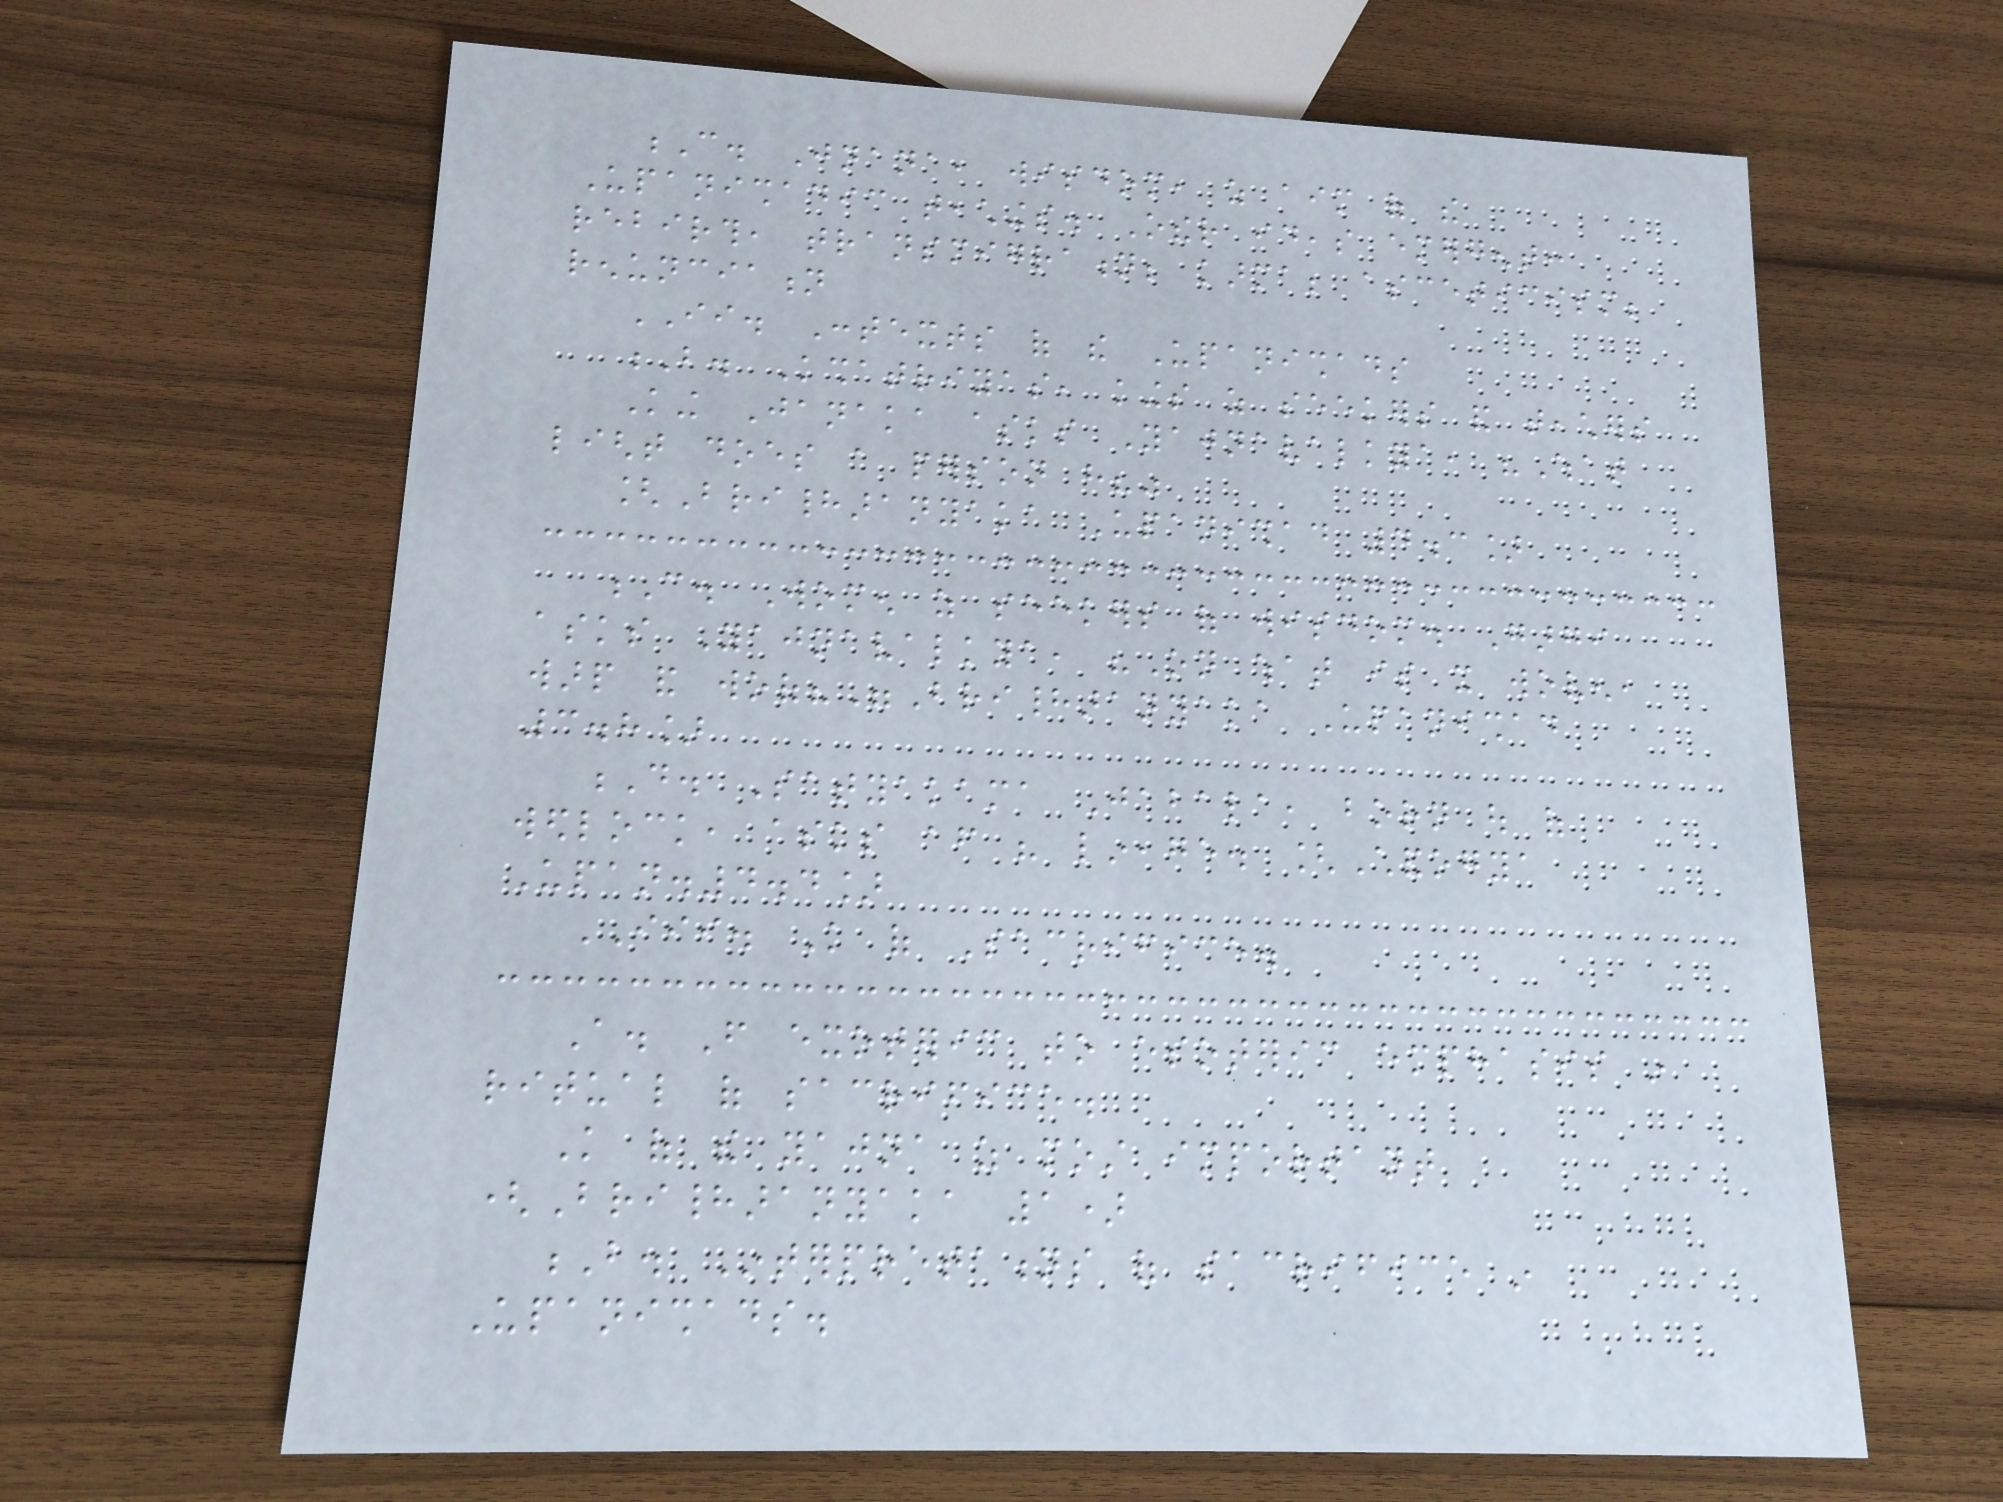C. Jnana, wisdom, as aim of the
Upanishadic teachings. Other ideas emergent:
rebirth, transmigration; karma; asceticism;
renunciation
II. Contexts of the Upanishads
B. Kshatriyas, kings as seekers and teachers
King Janaka asks Yajnavalkya, "What
light does a person have?"
[Brihadaranyaka Upanishad 4.3]
C. Women as seekers of wisdom. Gargi
asks Yajnavalkya, "On what is it woven,
warp and woof?"Brihadaranyaka Upanishad
3.8]
D. Satyakama Jabala, born out of
wedlock, asks after his lineage. [Chandogya
Upan.4.4]
III. Knowledge of Sacrifice.
A. From exoteric to esoteric emphasis in
ritual of sacrifice.
Knowledge of the yajna as most important
(Brihadaranyaka 1)
B. Interpretations of sacrifice in
Upanishads.
